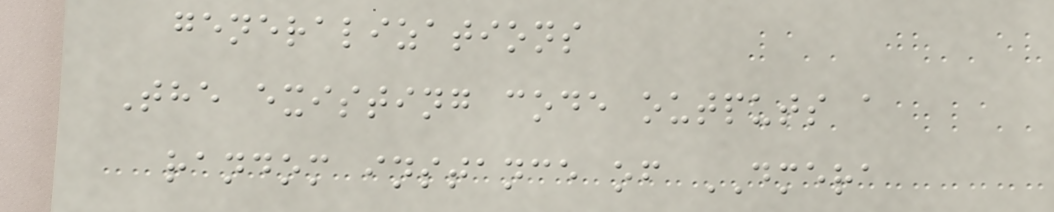generalizations
The existing code outputs a
random instance of DMERA
